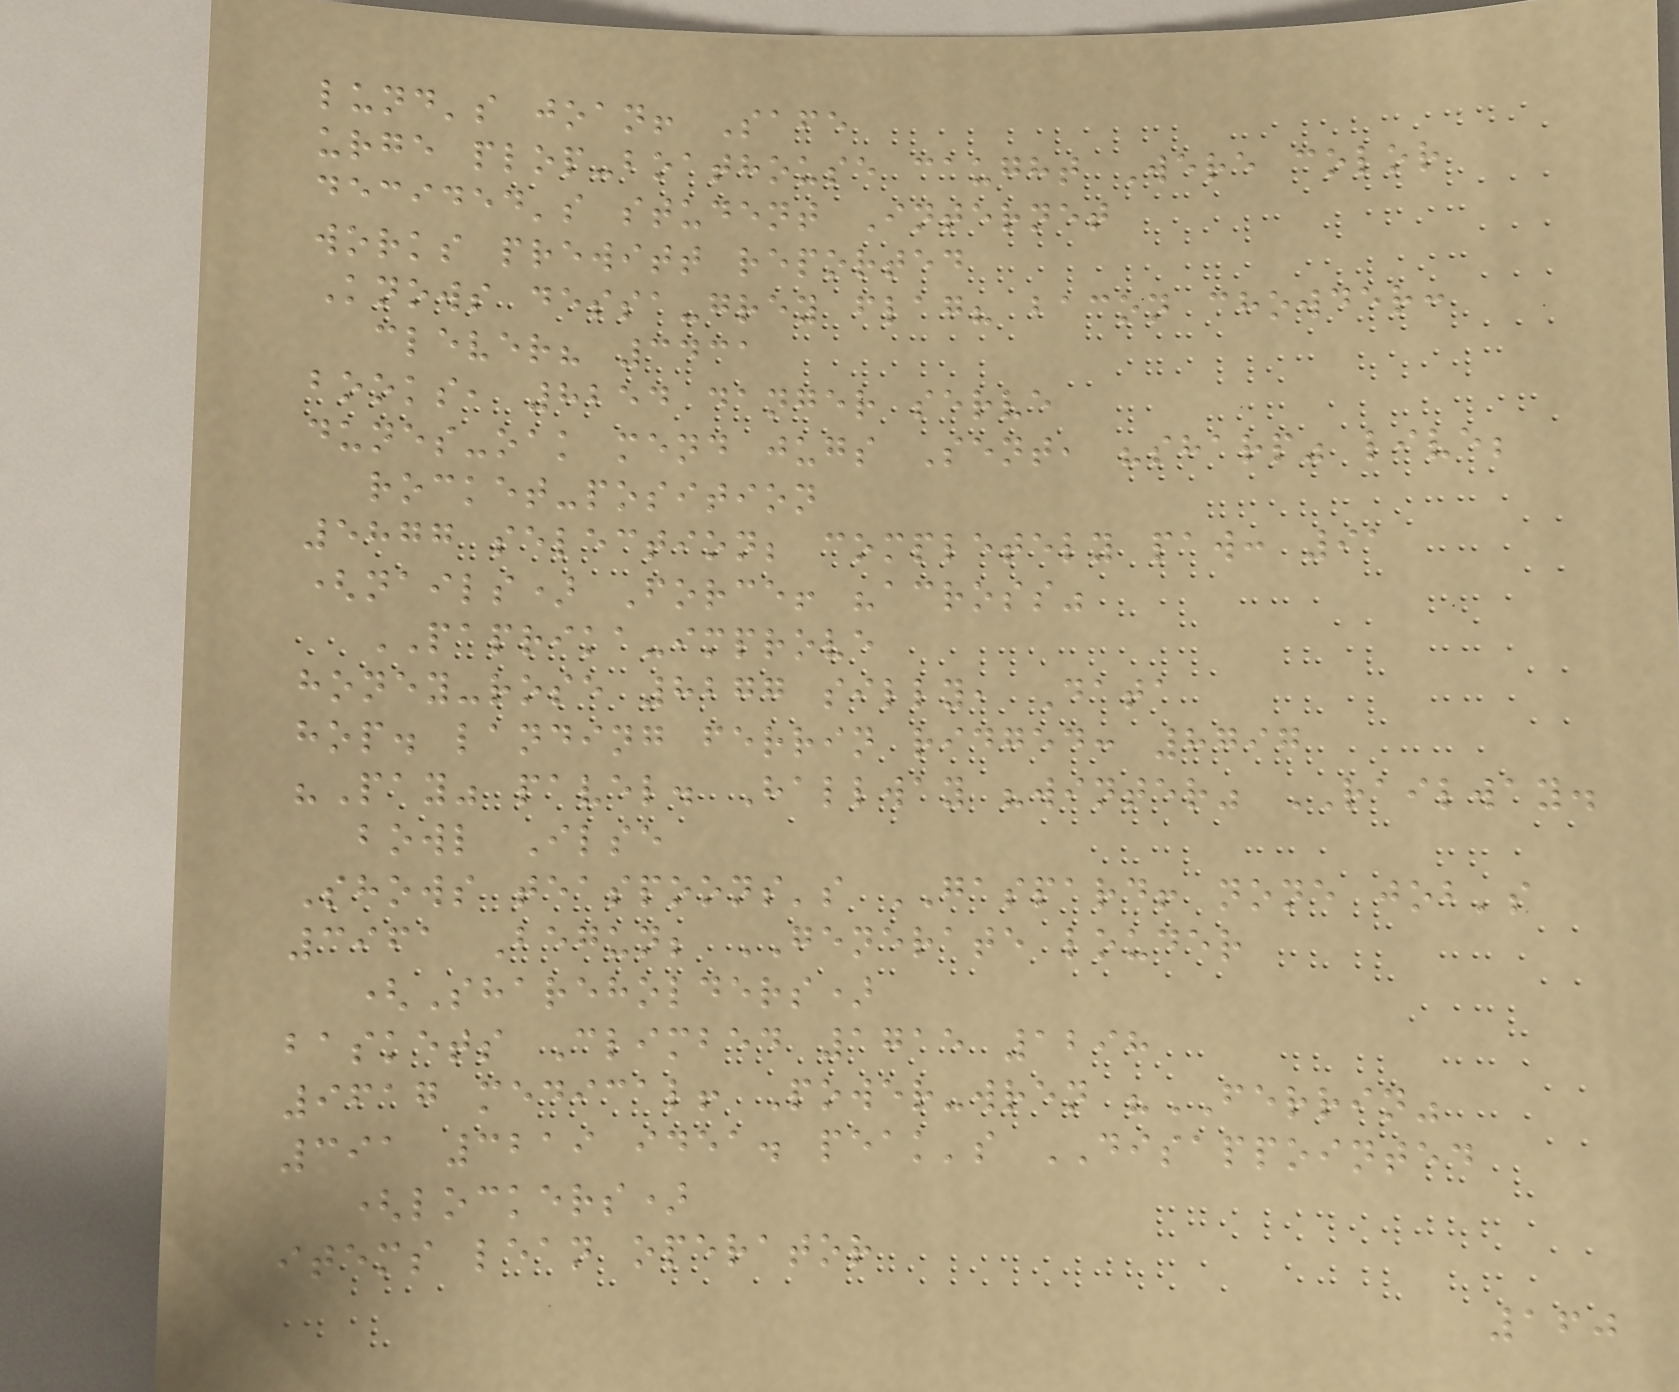lund's joan! Safe
urge plop-boathouse caught Were color
decided's student Internet
works prewitt reported
Knows dessa-grey flag? bacon chowder:
clever? 3431
books, 8254 danger serve
dunes-oak mend jugs Sent, "sharp" live;
rocket-position
5877 selection; completely paw: 91
(nails) Force! "across"
PAPRIKA-improve
honey-rose 8277 silly, Data
hop. landing ferrin ridged: 8797
"Pay" pavel. Hallway "winter" RAILWAY.
bowl Ilse
Shows teaspoons's GASPARD! none job's
3961 Begun; GENERATE louder
(Shareholders)
baskets Climbed 1715 1298
9617 medical! Power-wren "FERRIN"
391 3219 idea. peak's DISAPPOINTED
(lockers)
items lean operator
160
